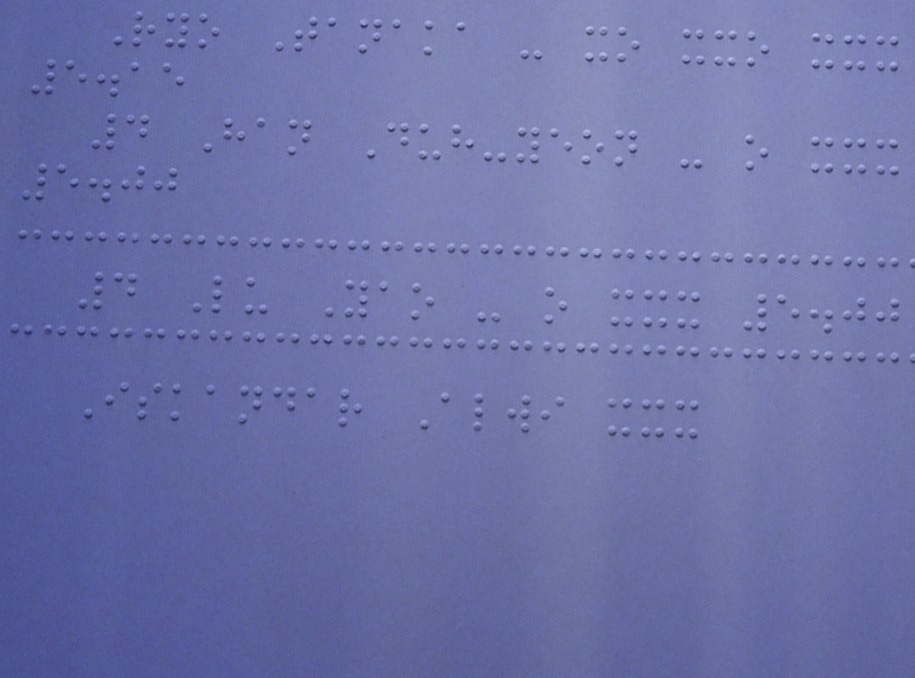Ryo Tanaka - xo xxo xxx
5.15
4 Han Duh-yeon - o xxx
5.00
4 Lu Yao - o xxx 5.00
Iskandar Alwi xxx
